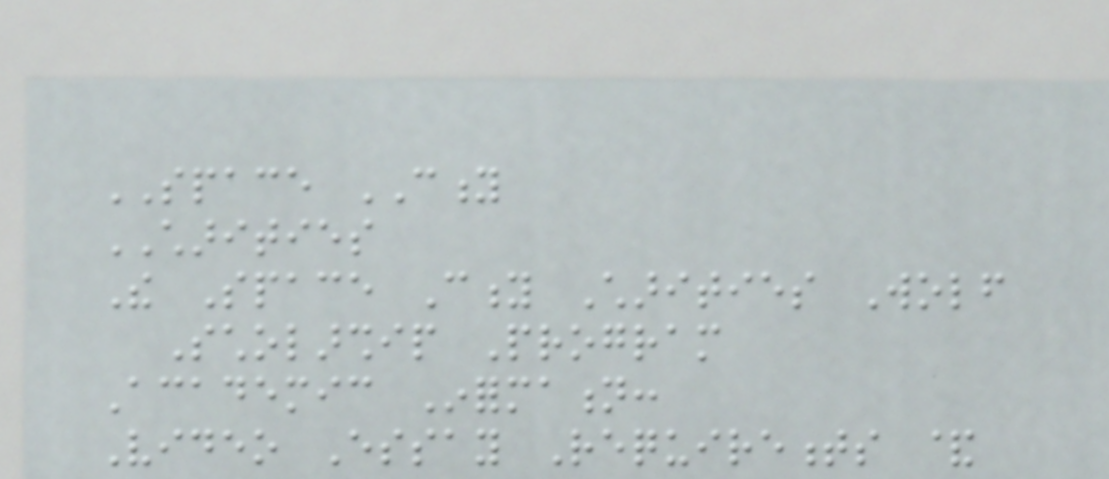SPACE CITY
CHARITIES
The Space City Charities Wolf
Scholarship Program
Academic Information:
Video Essay Requirements &
